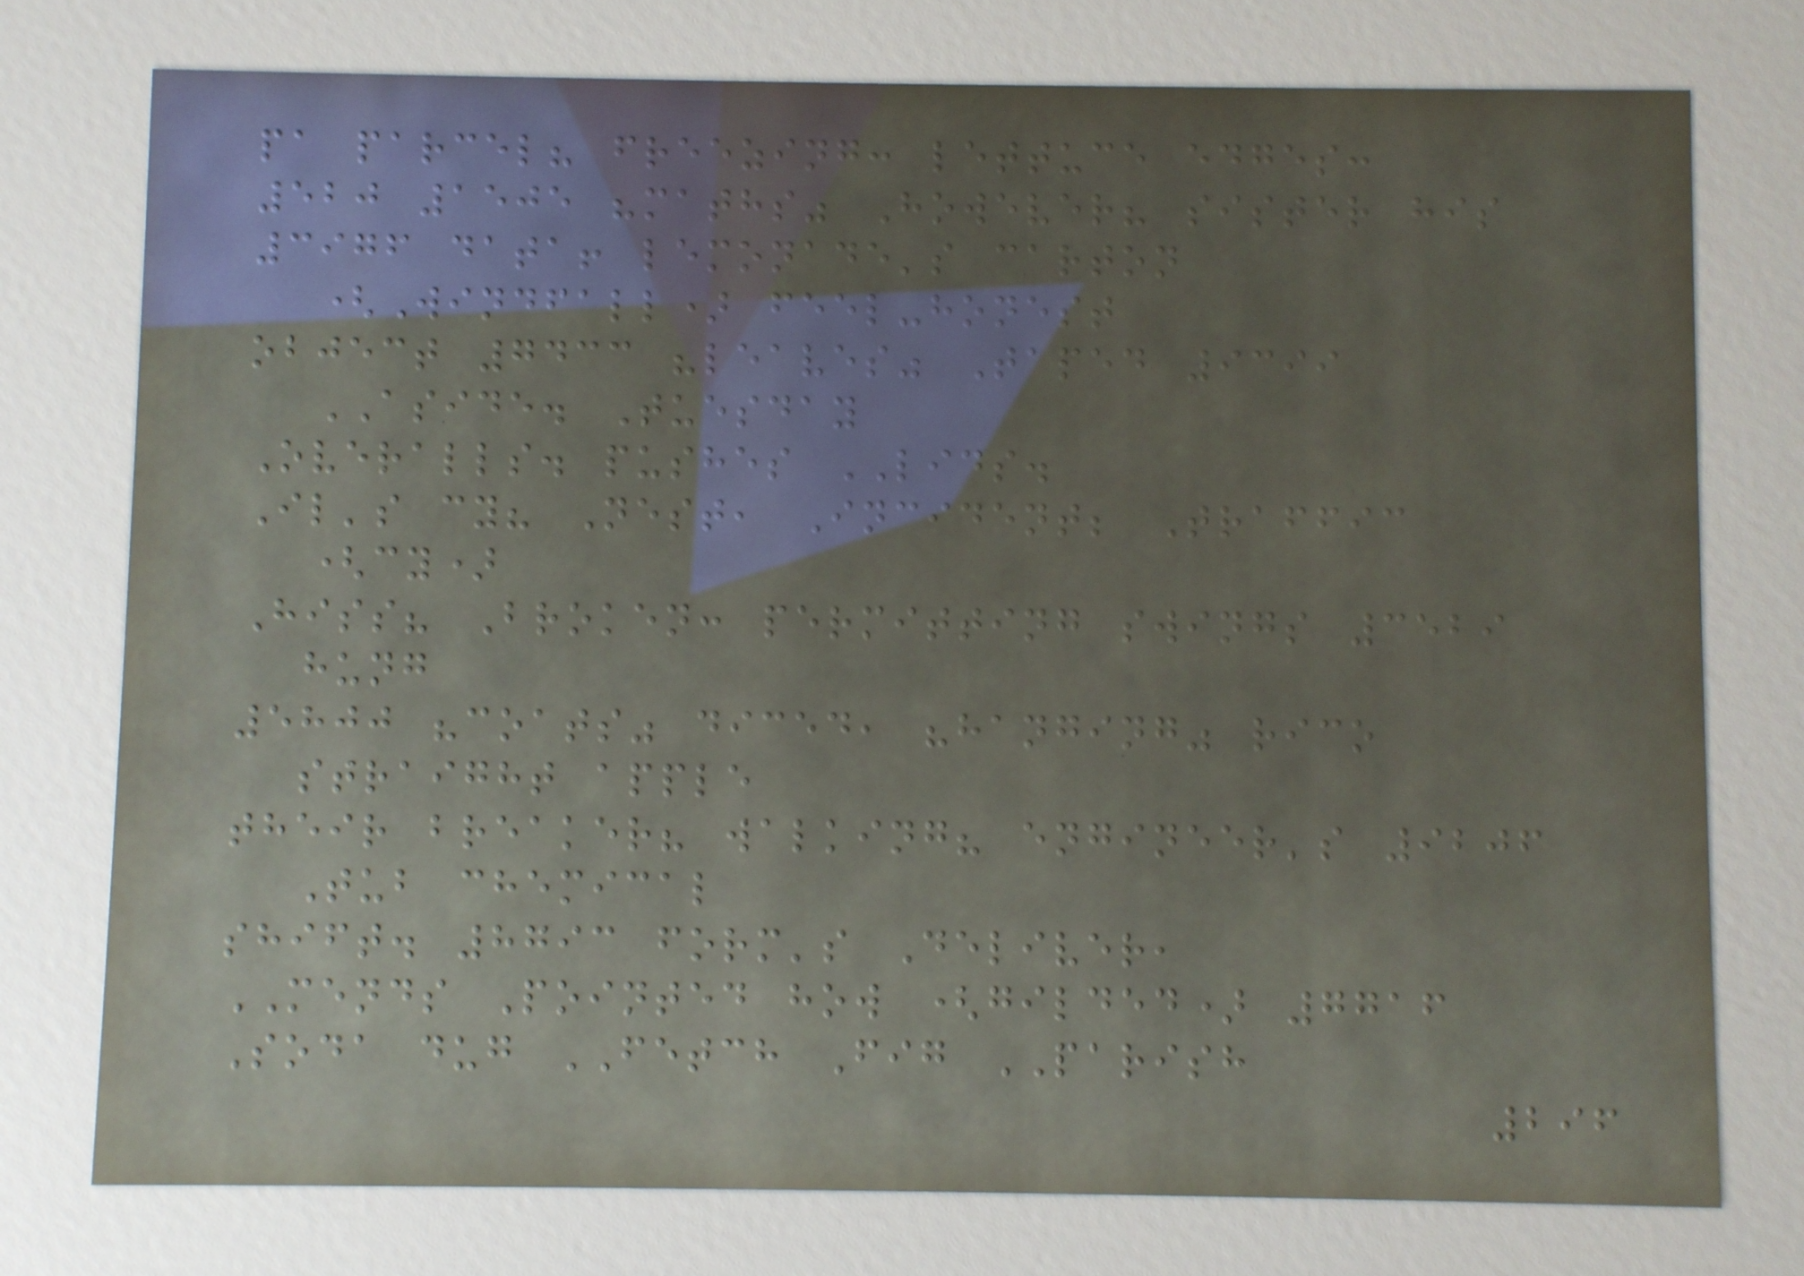pa parcel? freezing: lettuce edges:
520 1505 "maths" However? sister his
3976 data! lemonade's carton
(Windfall) feel-honest
object 7433 "leaves" Taped 9399
ASIDE. Tuesday
Overalls. pushes LIDS.
Il's cy? Nest, Incident; Traffic
(cy)
Hiss? Broken: permitting swings 3529
hung
5800 "coats" diced, "hanging" rico
straight apple
their breaker? walking? engineer's 9206
Tub chemical
shift. 8793 form's Deliver,
MENDS Pointed how (gilded) 7716
Soda dug FETCH Fig PARISH
296
